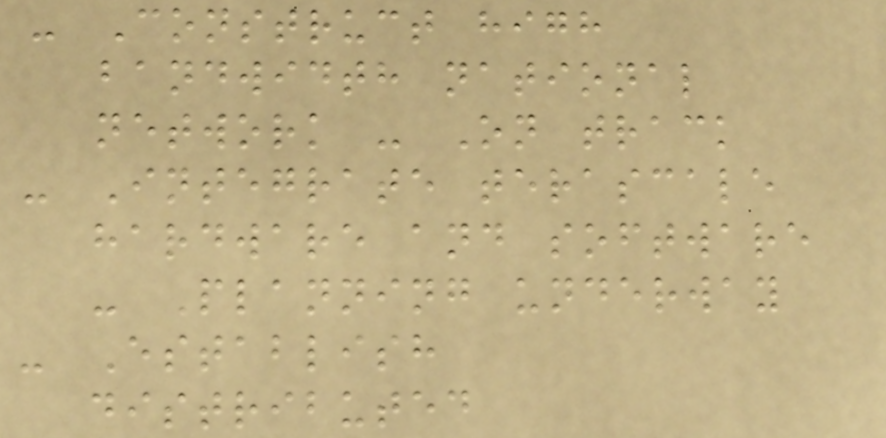- Construct high
bandwidth national
network - On track
- Integrate terascale
hardware and software
- Planning underway
- Establish
distributed
